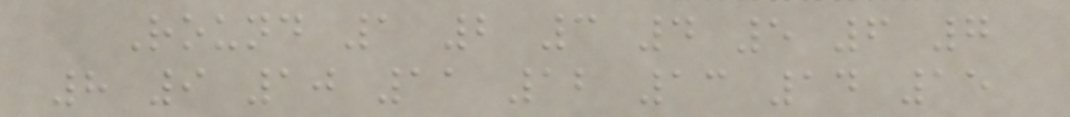Round 1 2 3 4 5 6 7
8 9 10 11 12 13 14 15
